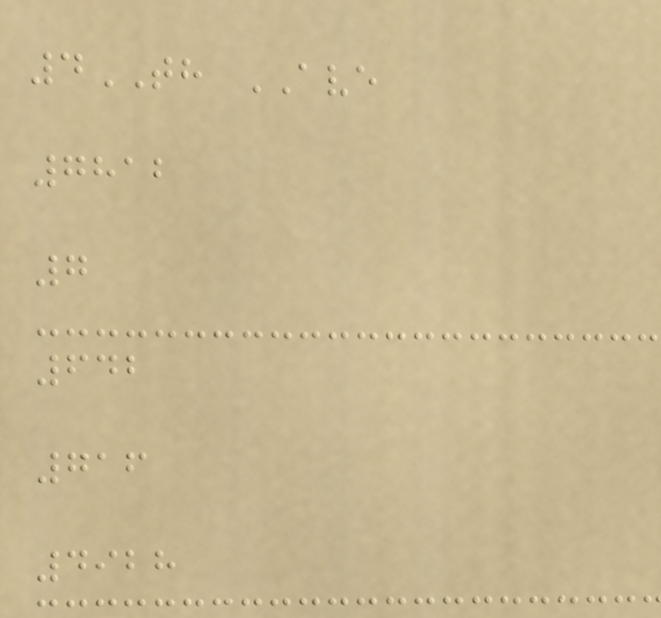4TH AVE
7812
7
642
716
4928
